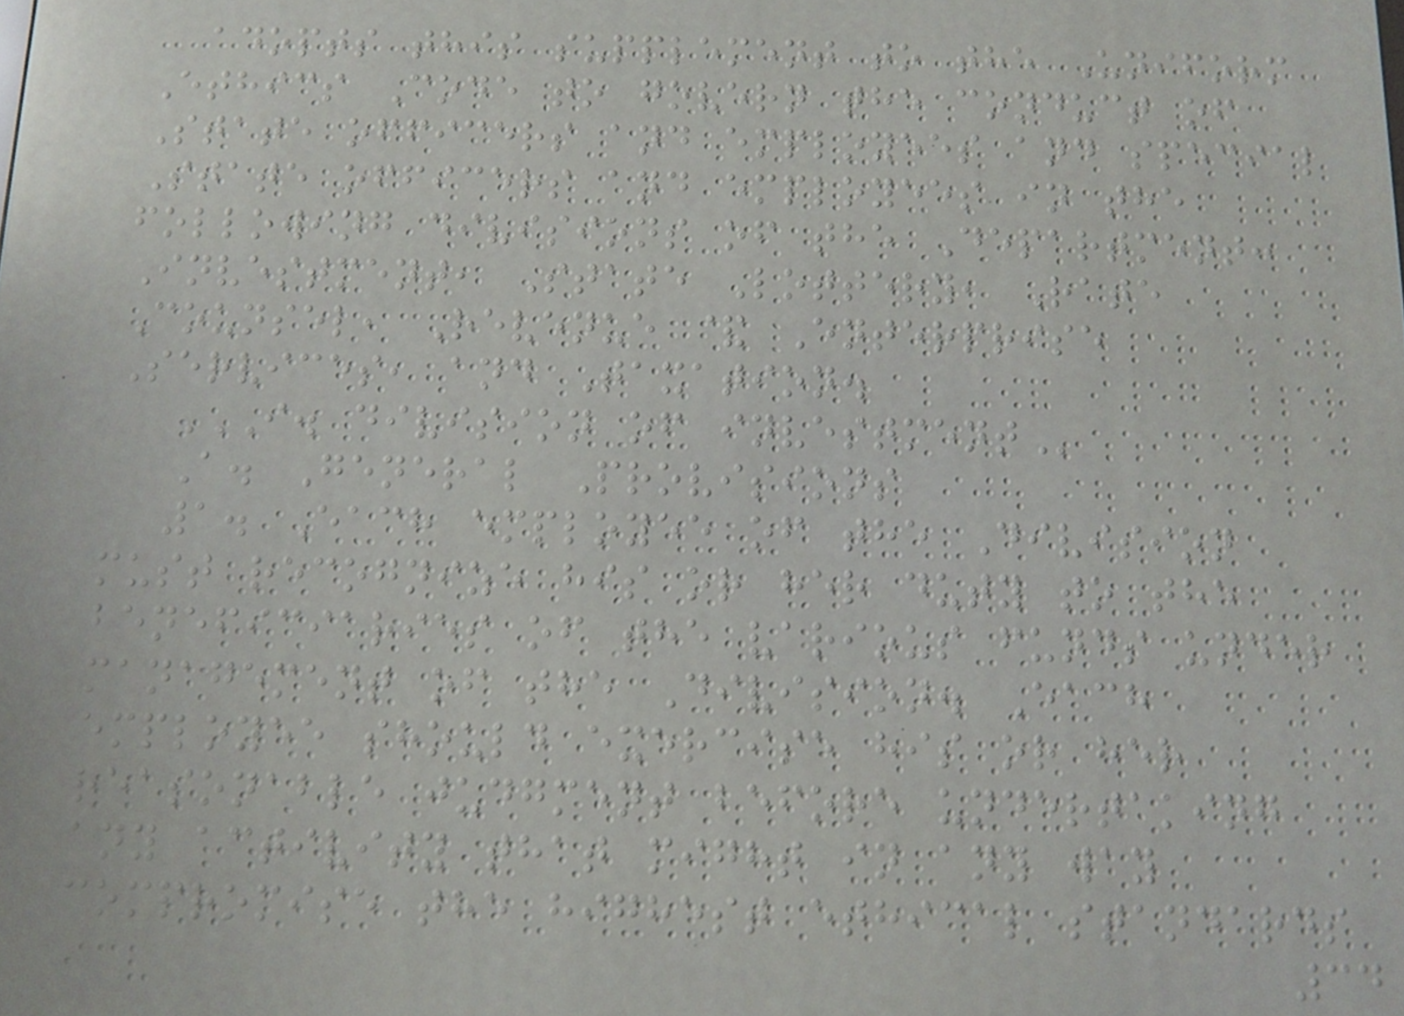adopts this supplement to the Uniform
Ethics Code to govern the conduct of
State officers and employees and special
State officers and employees in the
following divisions of the Department:
Investment, State Lottery, Rate
Counsel, Revenue & Enterprise
Services, and Taxation.
I. DIVISION OF INVESTMENT
A. General Provisions
1. Each employee of the Division
must recognize his or her duty to the
beneficiaries of the various funds under
management of the Division. Each
employee should exercise his or her
reasonable judgment before undertaking
any activity that might in any way
compromise the highest ethical standards
34
